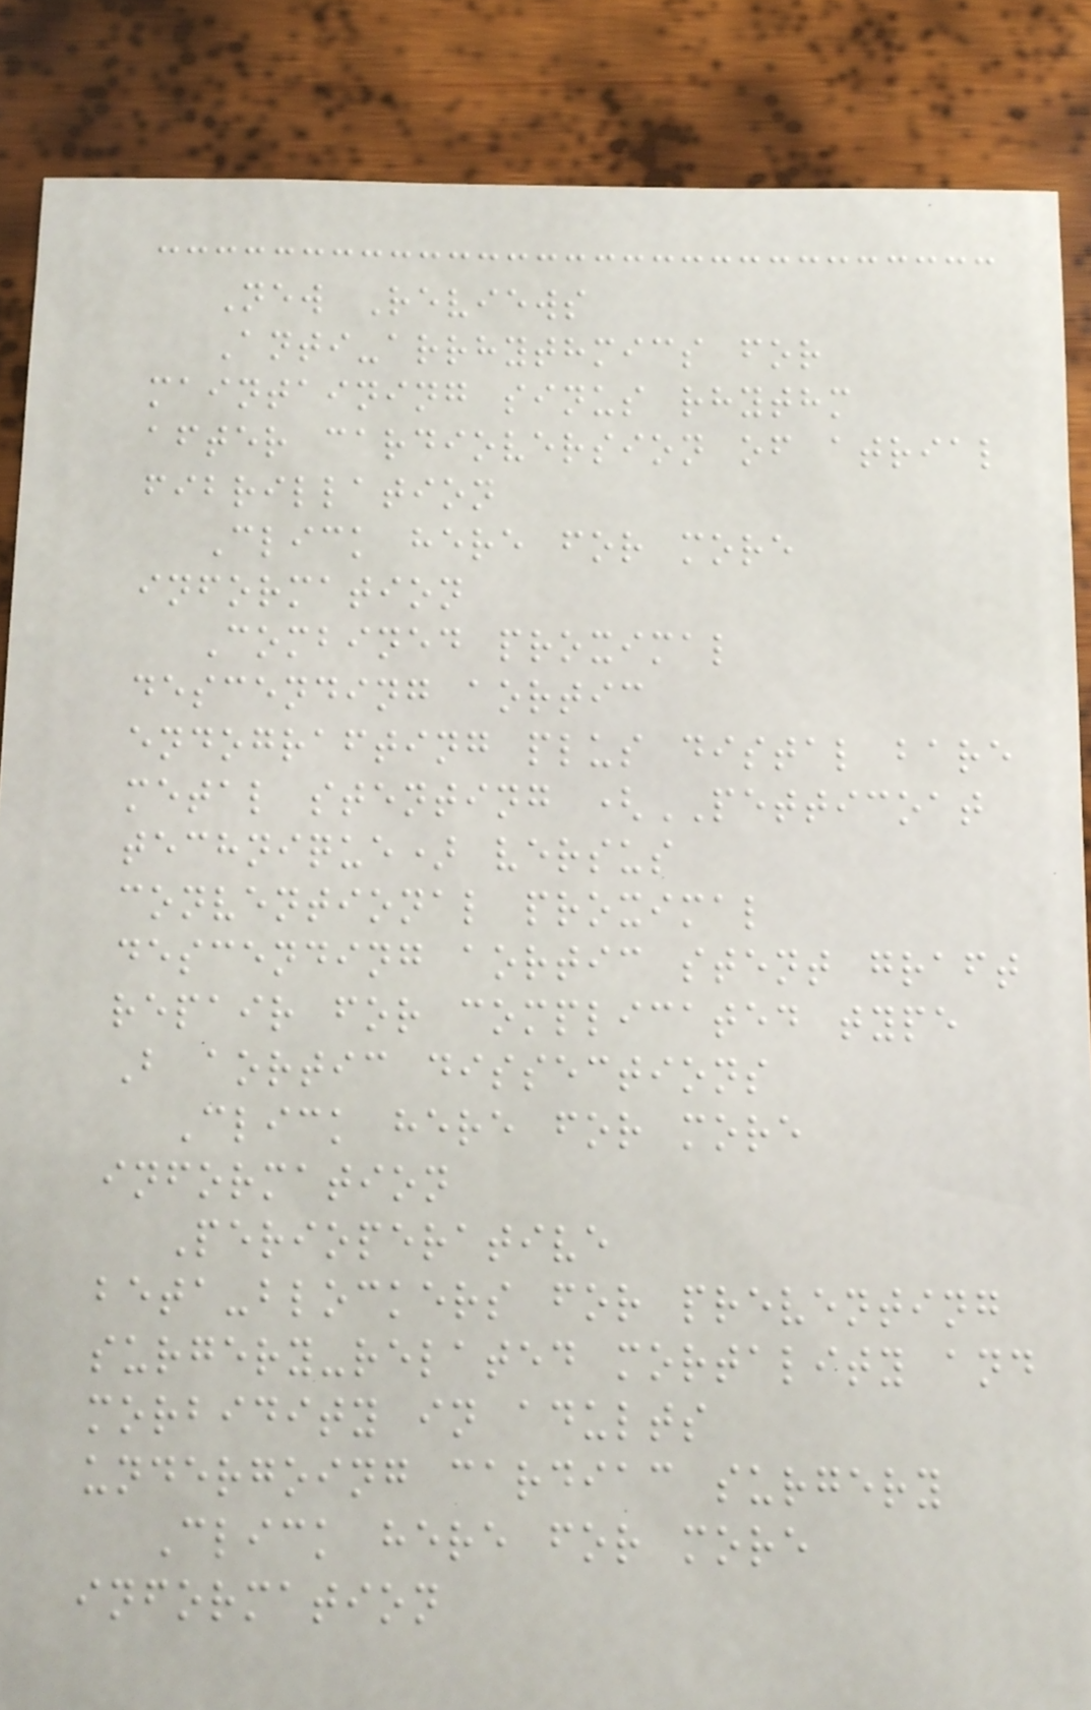New Reviews
Anti-arrhythmics for
maintaining sinus rhythm
after cardioversion of atrial
fibrillation
Click here for more
information
Combined proximal
descending aortic
endografting plus distal bare
metal stenting (PETTICOAT
technique) versus
conventional proximal
descending aortic stent graft
repair for complicated type
B aortic dissections
Click here for more
information
Perioperative
beta-blockers for preventing
surgery-related mortality and
morbidity in adults
undergoing cardiac surgery
Click here for more
information
